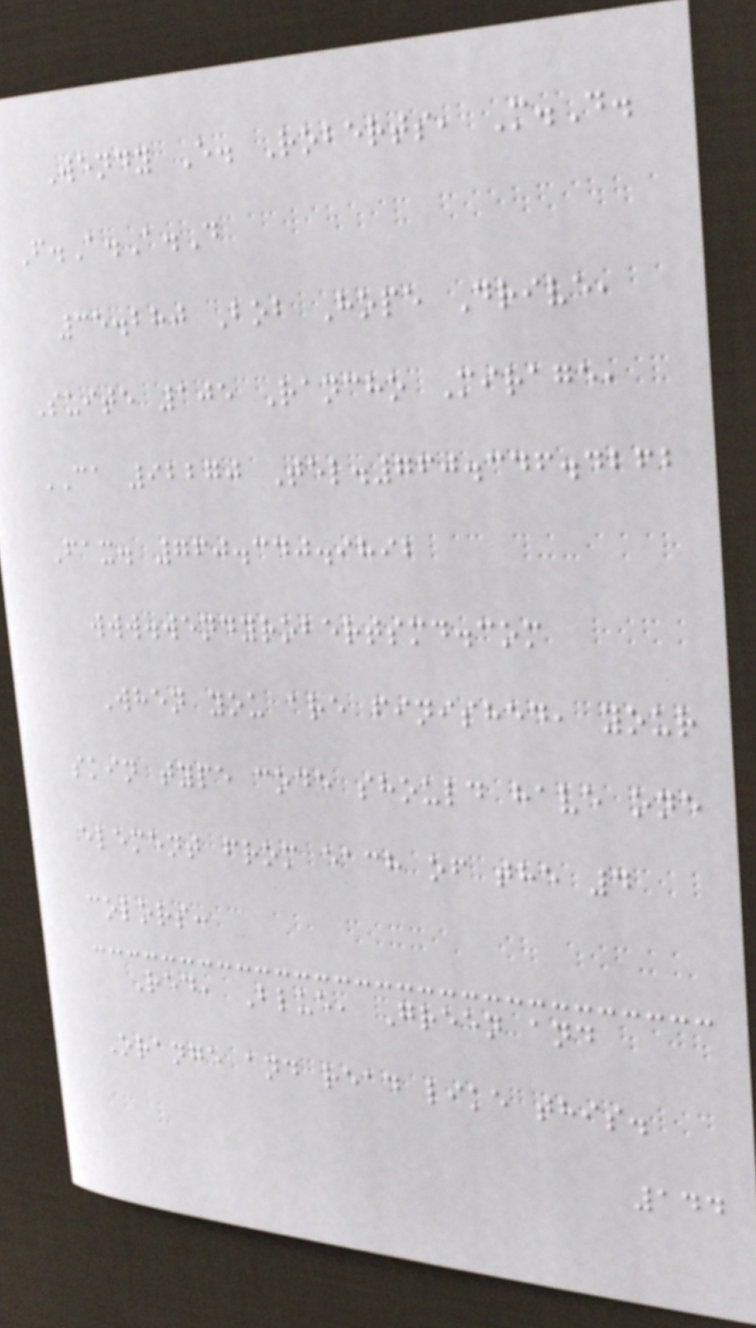Wendy E. Roberts, M.D.
F.A.A.D
35.280 Bob Hope Drive,
Suite 105 Rancho Mirage,
CA 92270 Tel.760.346.4262
Fax. 760.340.9892
www.wendyrobertsmd.com
When you are finished, your
skin type code should have one
element from each of the 4
colors:
Red, Blue, Green and
Orange and read like this.
144
